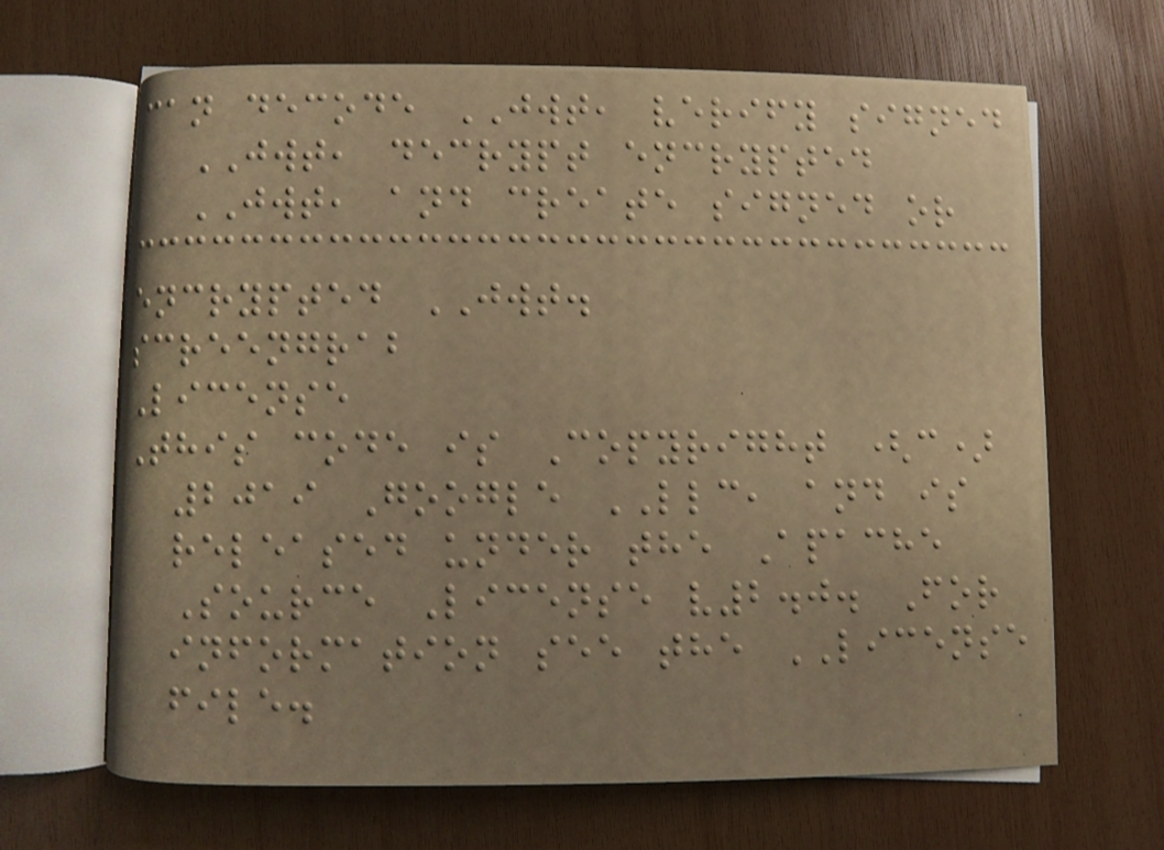can decode JWT, verify signed
JWT, decrypt encrypted
JWT, and create signed or
encrypted JWT.
screengrab
License
This code is Copyright (c)
2019 Google LLC, and is
released under the Apache
Source License v2.0. For
information see the LICENSE
file.
